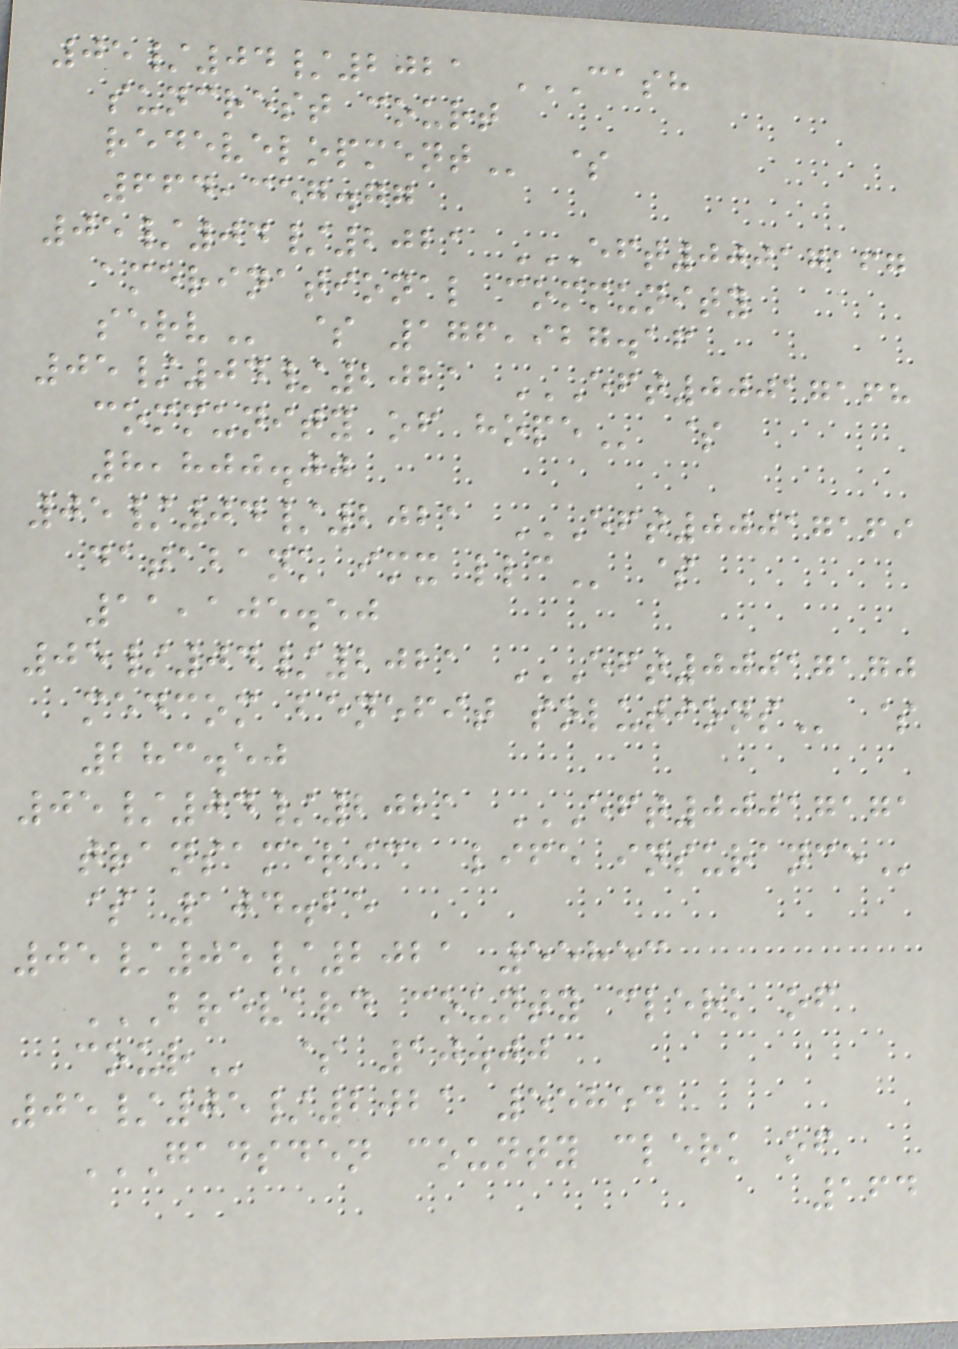05/04/2021 CASH
SUNCREST COURT
REDEVELOPMENT $
664,357.77
05/04/2021 EFT00017167
AMERINATIONAL COMMUNITY
SERV $ 176,927.16
05/04/2021 EFT00017168
COMMUNITY OF HOPE $
8,800.00
05/04/2021 EFT00017169
DATABANK IMX LLC $
11,105.50
05/04/2021 EFT00017170
MEDCOM BENEFIT SOLUTIONS $
283.50
05/04/2021 EFT00017171
TRANSAMERICA LIFE INSURANCE
$ 104.25
05/05/2021 55853
BREVARD COUNTY CLERK OF
COUR $ 10.00
05/05/2021 55854
GADSDEN COUNTY CLERK OF
164
